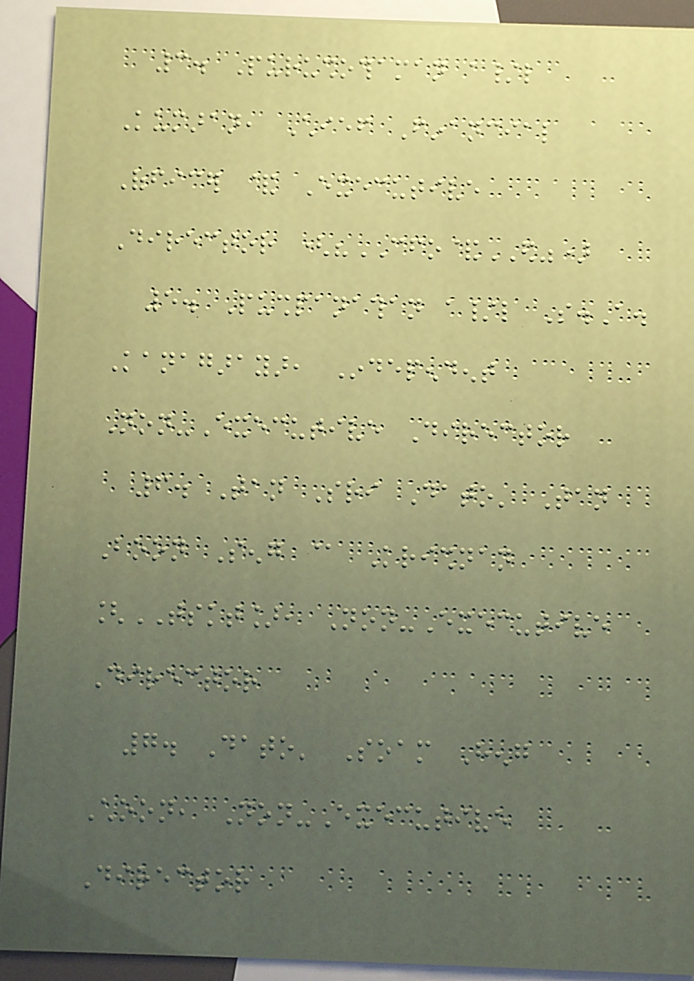3. Purushothaman a/l
Kumaran, Chief Financial
Officer & Executive
Director ("CFO&ED")
5. Pushpanathan a/l S.A.
Kanagarayar, Independent
Non-Executive Director
6. Tan Sri Dato' Tan
Boon Seng @ Krishnan
[TSKT], Non-Executive
Director
7. Dato' Soam Heng
Choon, Non-Executive
Director
